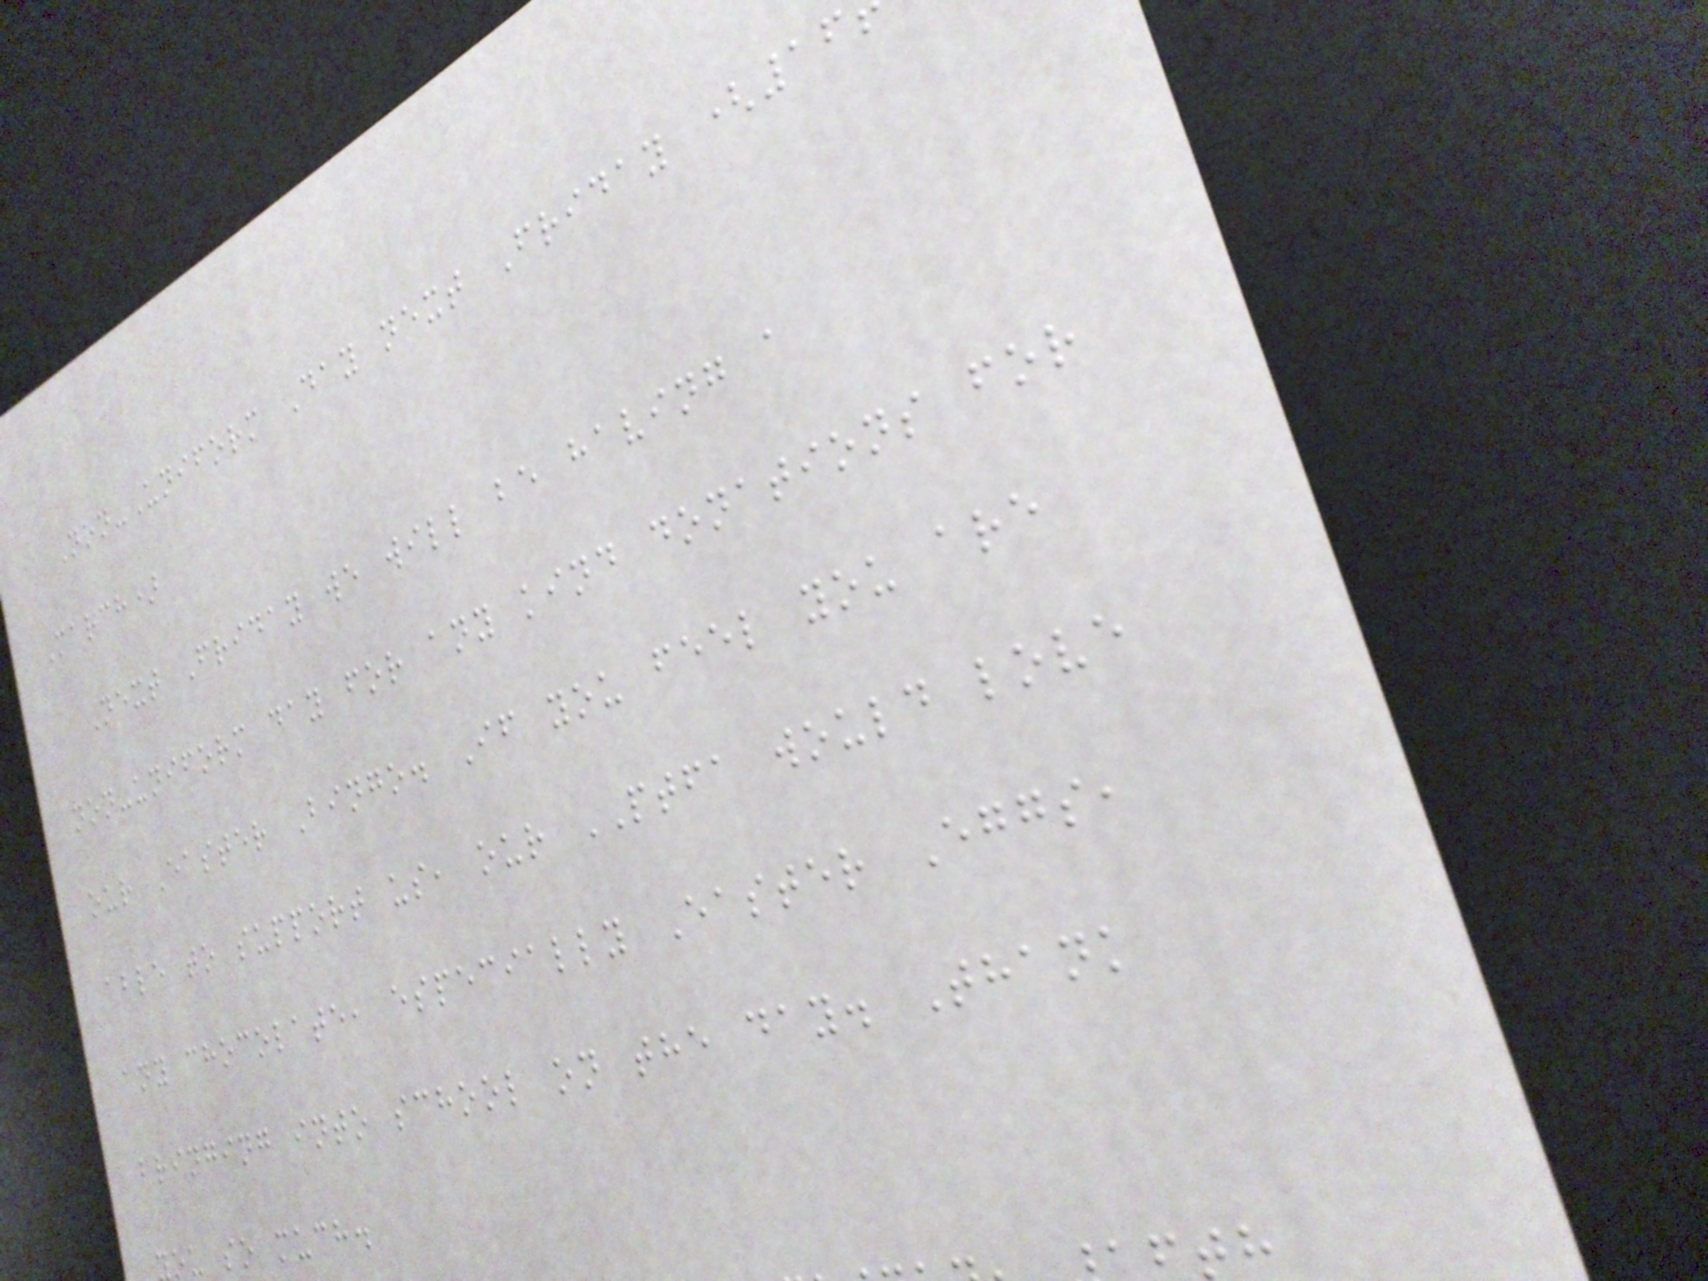Non-Uniform Day next Friday (16
March)
Next Friday we will be having a
non-uniform day for any kind donations for
our Easter Bingo. If you feel you are
able to support us, our PTFA would love
any chocolate, especially Easter Eggs,
bringing into school on the day. Thank
you so much.
